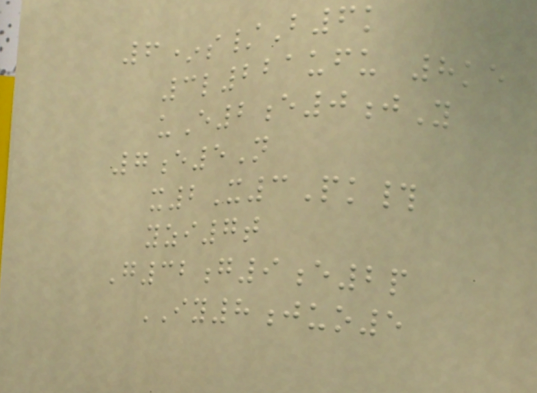6*s/B6k
3l221ufu 8ke
uE2e0jY
7e5N
x2X3Pk#
yzi7t
G32g9e2p
IY8juo5
